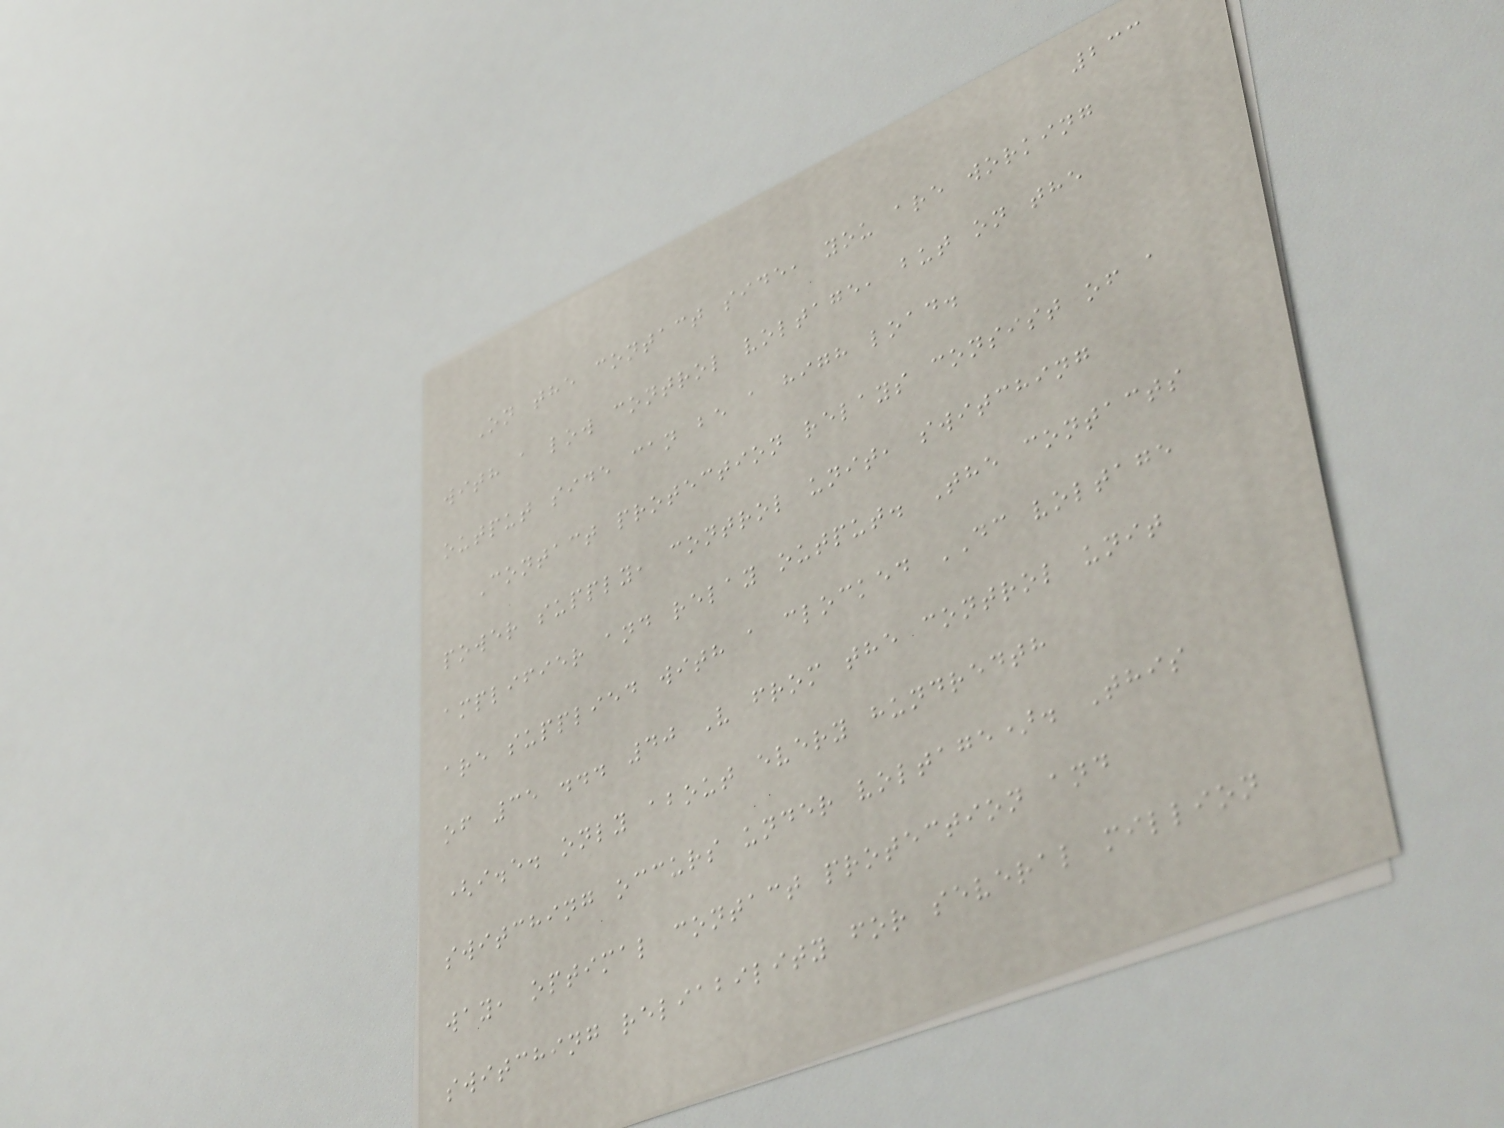233
On the contact side, you are working
with a low control voltage, but on the
output side can be a high load.
Contact protection relays consist of a
power supply, control unit, switching
amplifier and relay output. The contacts
are supplied with a clocked DC voltage
of 35 ... 40 V from the control unit
(i.e. only about every hundredth
switching occurs under voltage). This
way, optimal contact protection and
switching reliability for several million
